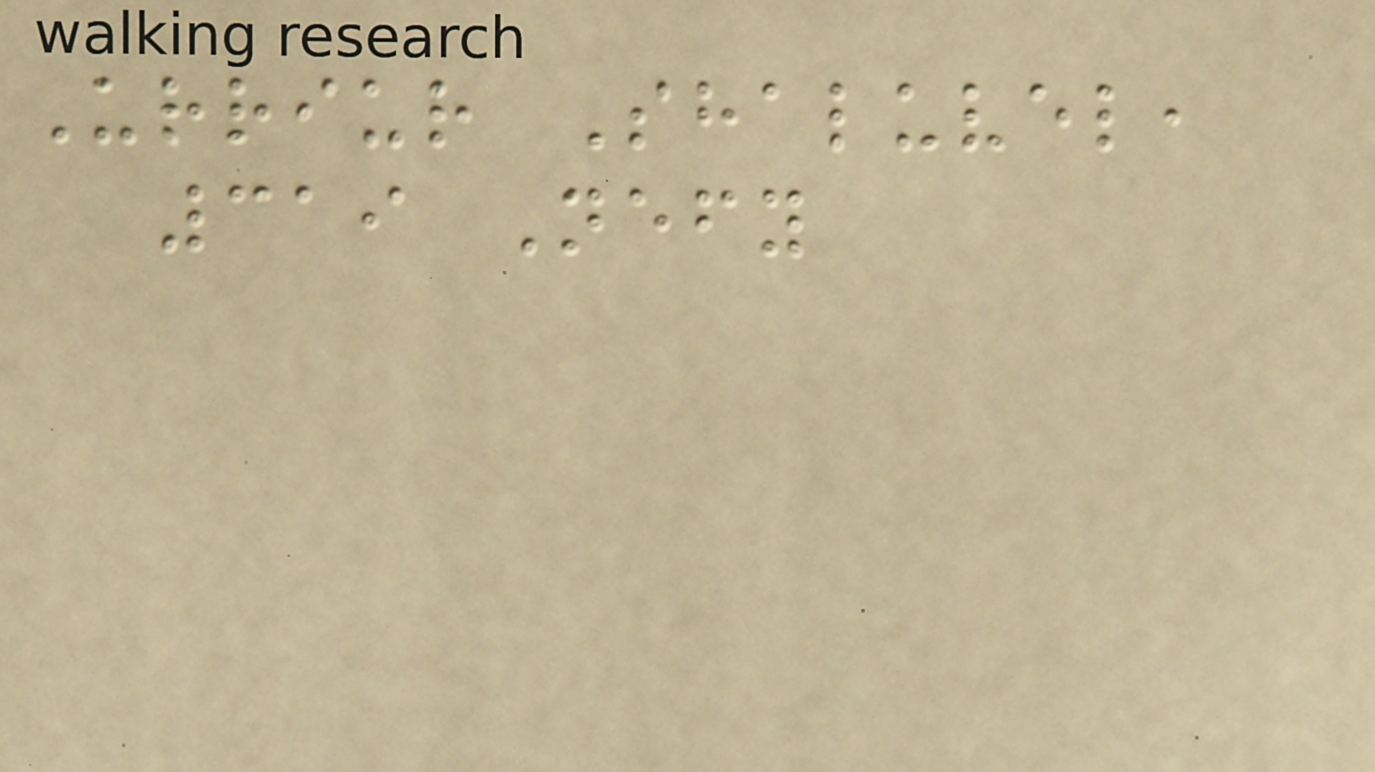Urriur Shaluvel,
319 Nefy
